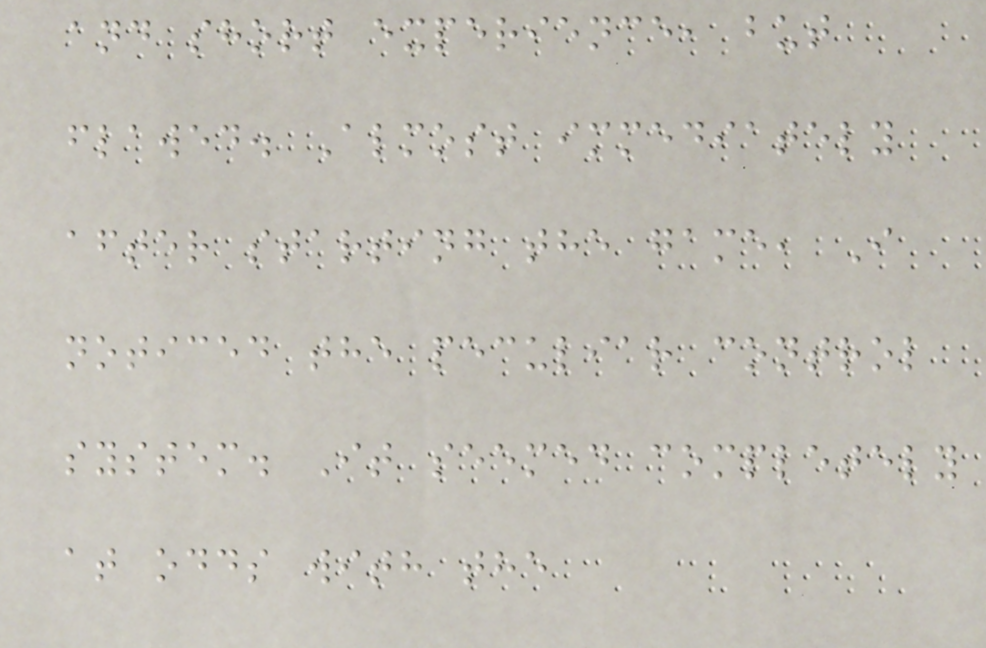and short experience, but
flawed. Almost immediately
after starting the game, I
noticed the peculiar control
system. It seemed completely
at odds with the
